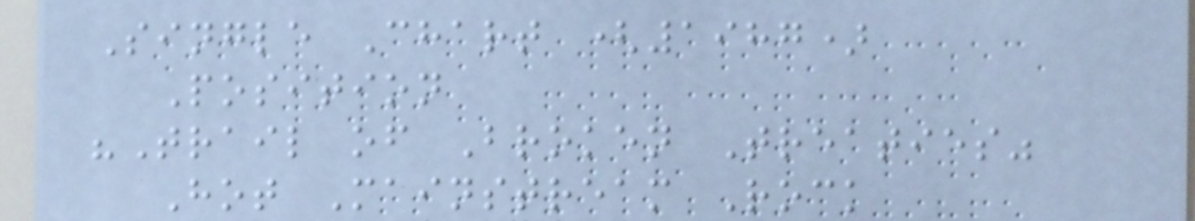Single Chart (1987)
Position
"Trail of Broken Treaties"
Hot Mainstream Rock
